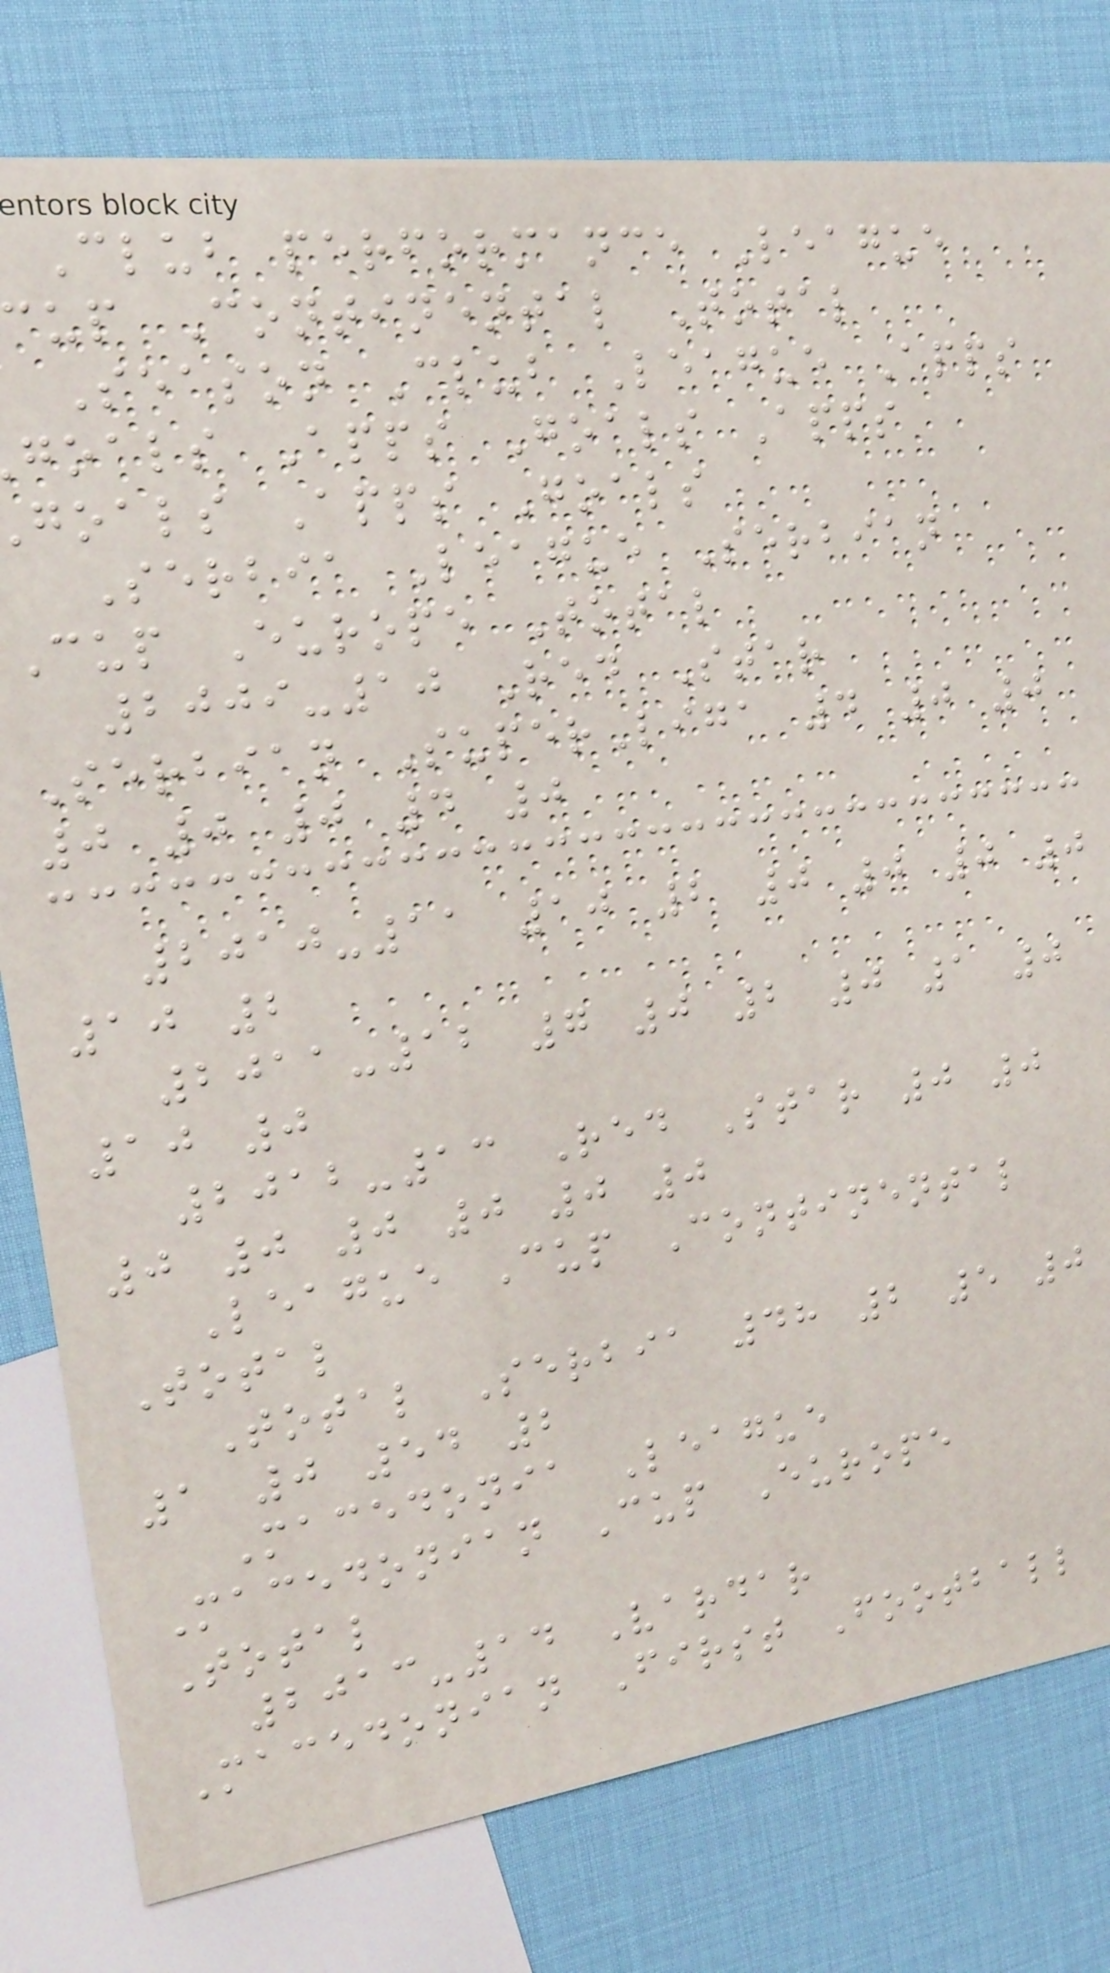Club performance League
cup Continental Total
Season Club League Apps
goals Apps Goals Apps
goals Apps Goals
Serbia League Serbian
Cup Europe Total
2009-10 Red Star
Serbian SuperLiga 4 0 0
0 0 0 4 0
2010-11 10 2 0 0 0 0
10 2
2011-12 7 0 2 0 1 0
10 0
2012-13 Red Star 0 0
0 0 0 0 0 0
League Cup Continental
Total
Total Serbia 48 2 5 0
1 0 54 2
Macedonia League
Macedonian Cup Europe
Total
2013-14 Vardar
Macedonian First Football
